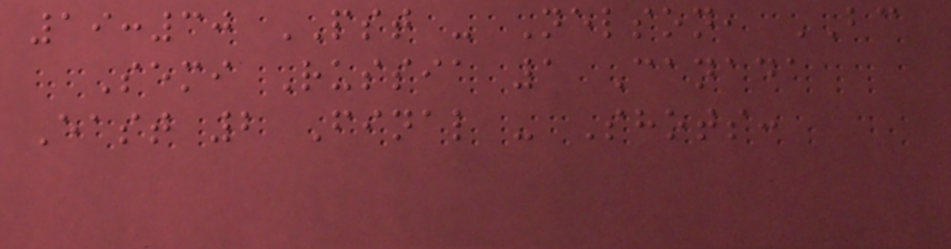19:30 PST - Nelson, BC
Semi Russia 1 Canada
East 2 Final - Shots:
